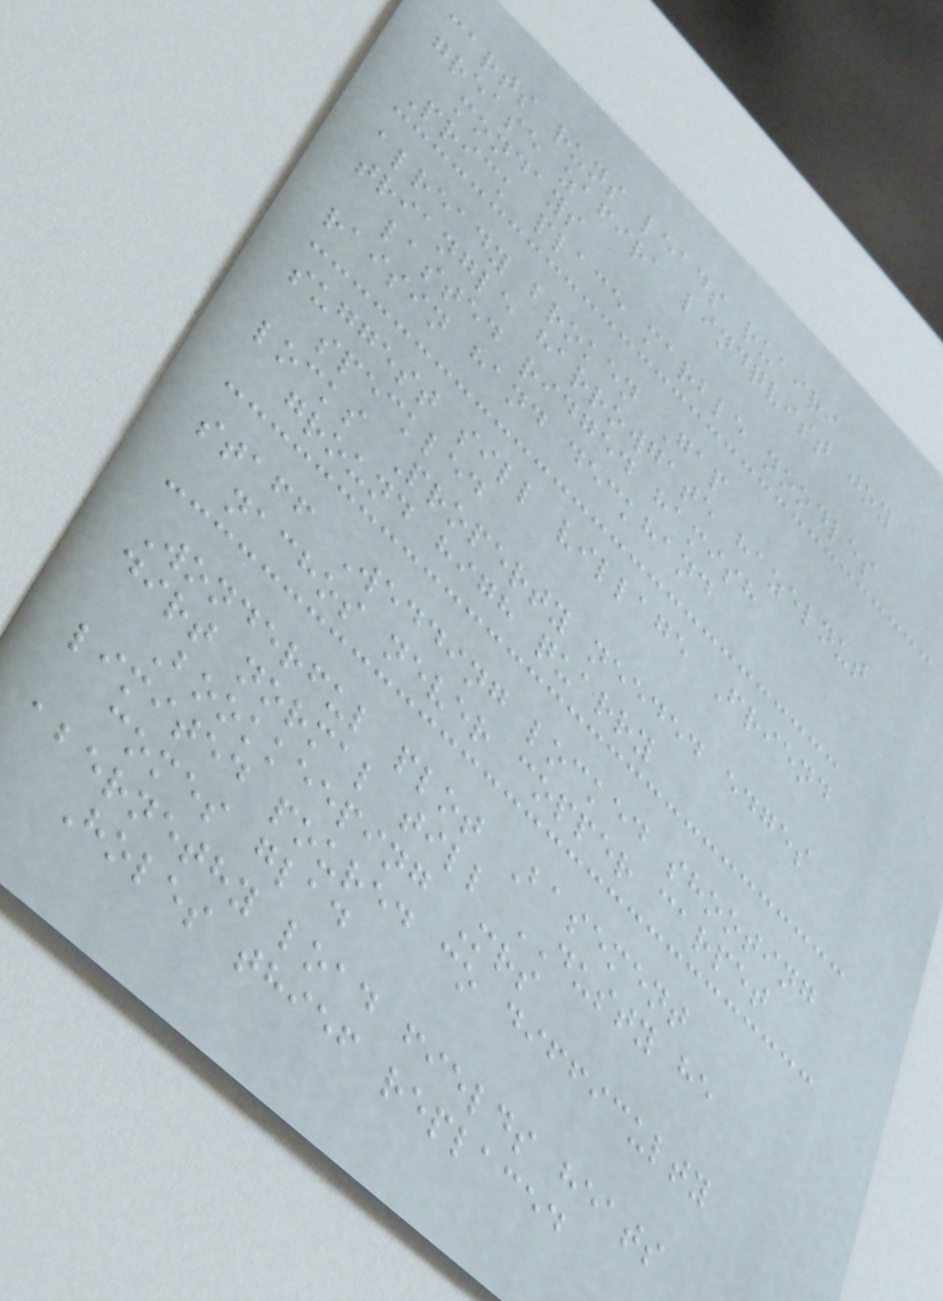carts runs leads ruairi
grease zafira lindqvist joy
mondays
Prick place marble noodles
already broken Gap
triangle harrowgate hazelnut
lasted ridged hamish
raisin hand deckhand
suggest sill village Friend
speckled
locks Property needed edges
ground high quarry
staff Wedding locked shooting
nachos never copper carpet
Wonderful plot Basement
dirt normal till DUSTY he
Bookkeeping Mrs
limited poured co difficulty
comes glad
abernethy load fields heats
Holes thief replaced
